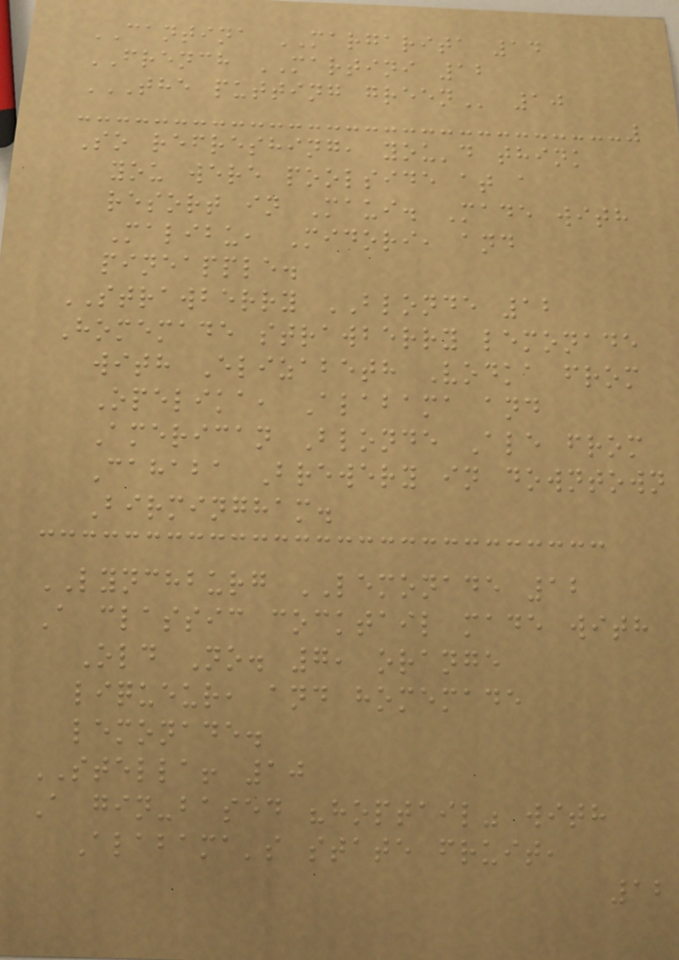CANTINA MARGARITA 14
FRENCH MARTINI 12
THE PUTTING GREEN 10
So refreshing, you'd think
you were poolside at a
resort in Maui. Made with
Malibu, Midori, and
pineapple.
STRAWBERRY BLONDE 12
Homemade strawberry lemonade
with Elizabeth Vodka from
Opelika, Alabama and
American Blonde Ale from
Cahaba Brewery in downtown
Birmingham.
LYNCHBURG LEMONADE 12
A classic cocktail made with
Old No. 7, orange
liqueur, and homemade
lemonade.
STELLA! 10
A gin-based "hoptail" with
Alabama's state fruit,
12
